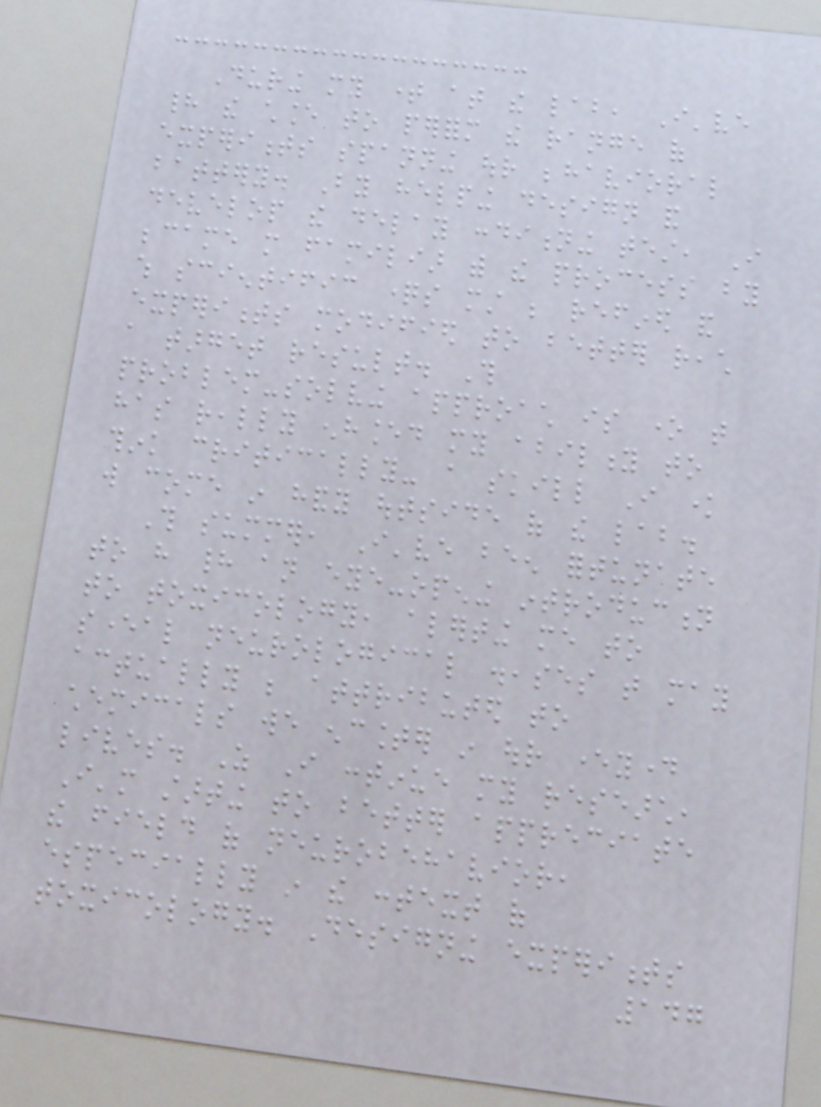During my time at the lab, I've
had the chance to perform the range of
experiments spanning our behavioral
battery. By helping design and
develop the delay conditioning test, I
became more familiar with the process by
which scientific questions must be refined and
experiments modified to better reach
a target result. This
problem-solving approach is one that
has really enhanced my ability to
think critically- a skill I know
will come in handy outside of the lab.
This summer, I've been fortunate
to have had an eye-opening introduction
to toxicology, alerting me to
several neurological diseases that may
actually be attributed to
chemicals we encounter in our everyday
lives. As I continue my research,
I'm starting to better appreciate
the field of neurobehavior,
especially in the context of
toxicology. Designing experiments
147
